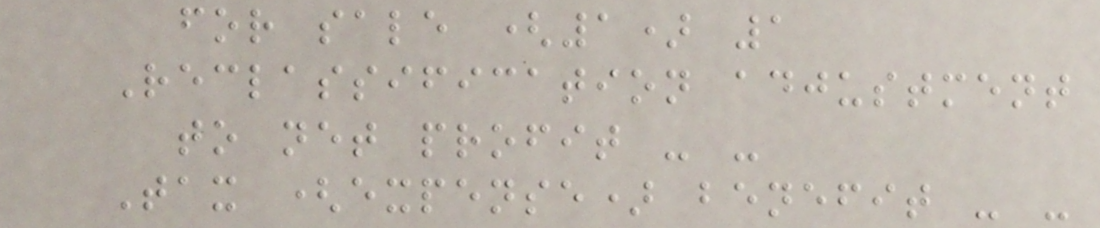for sale (1) 1
Reclassification adjustment
to net profit - -
Tax (expense) benefit - -
